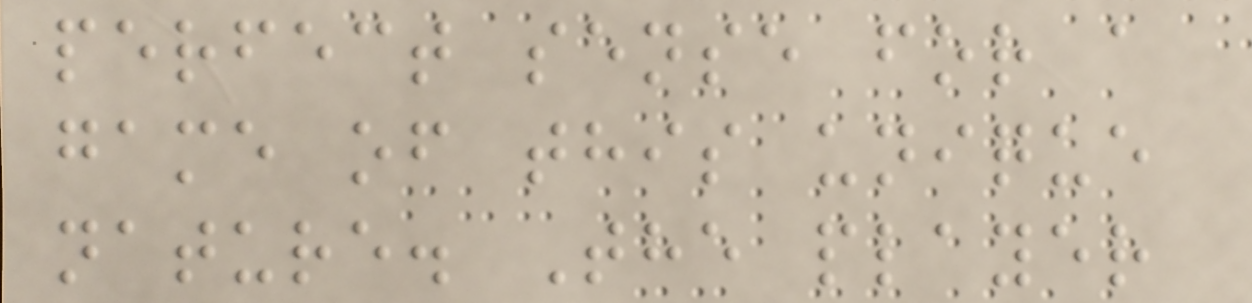perfect sense for a
game of this unique
nature. The player
